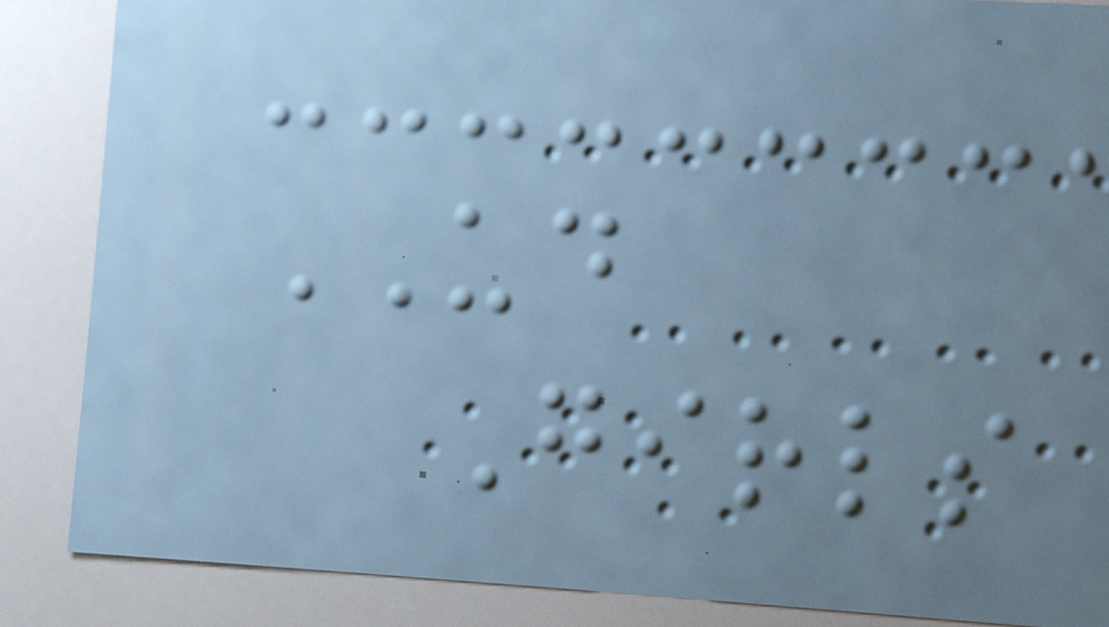UD
Girls
